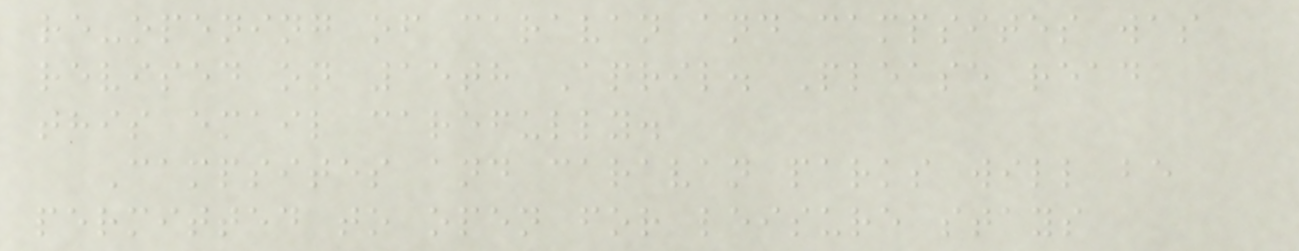re-opening of caravan and campsites was
revised on 15th April. Please read
this email carefully.
Campsites and caravan parks will be
permitted to open for leisure stays
